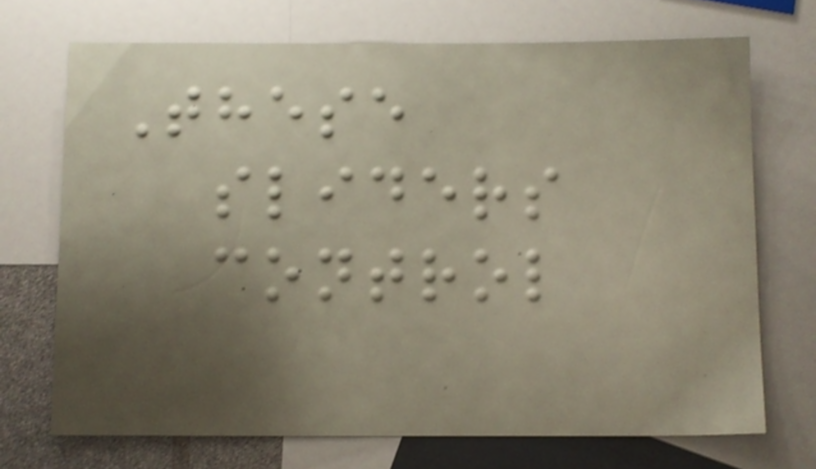These
sliders
control
